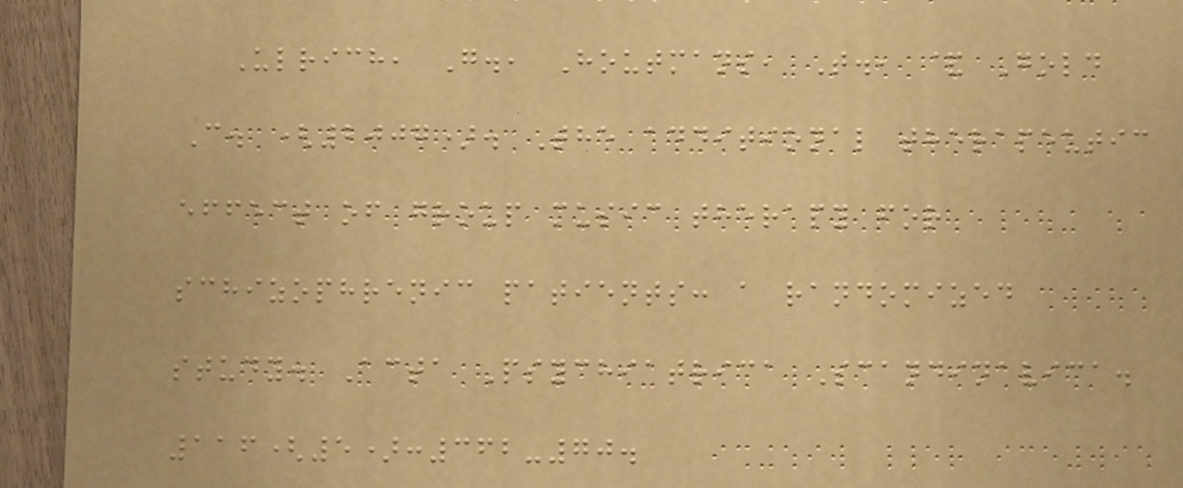Ulrich, G., Houtmans, T., & Gold
C. (2007). The additional therapeutic
effect of group music therapy for
schizophrenic patients: a randomized
study. Acta Psychiatrica Scandinavica.
116(5):362-70.
